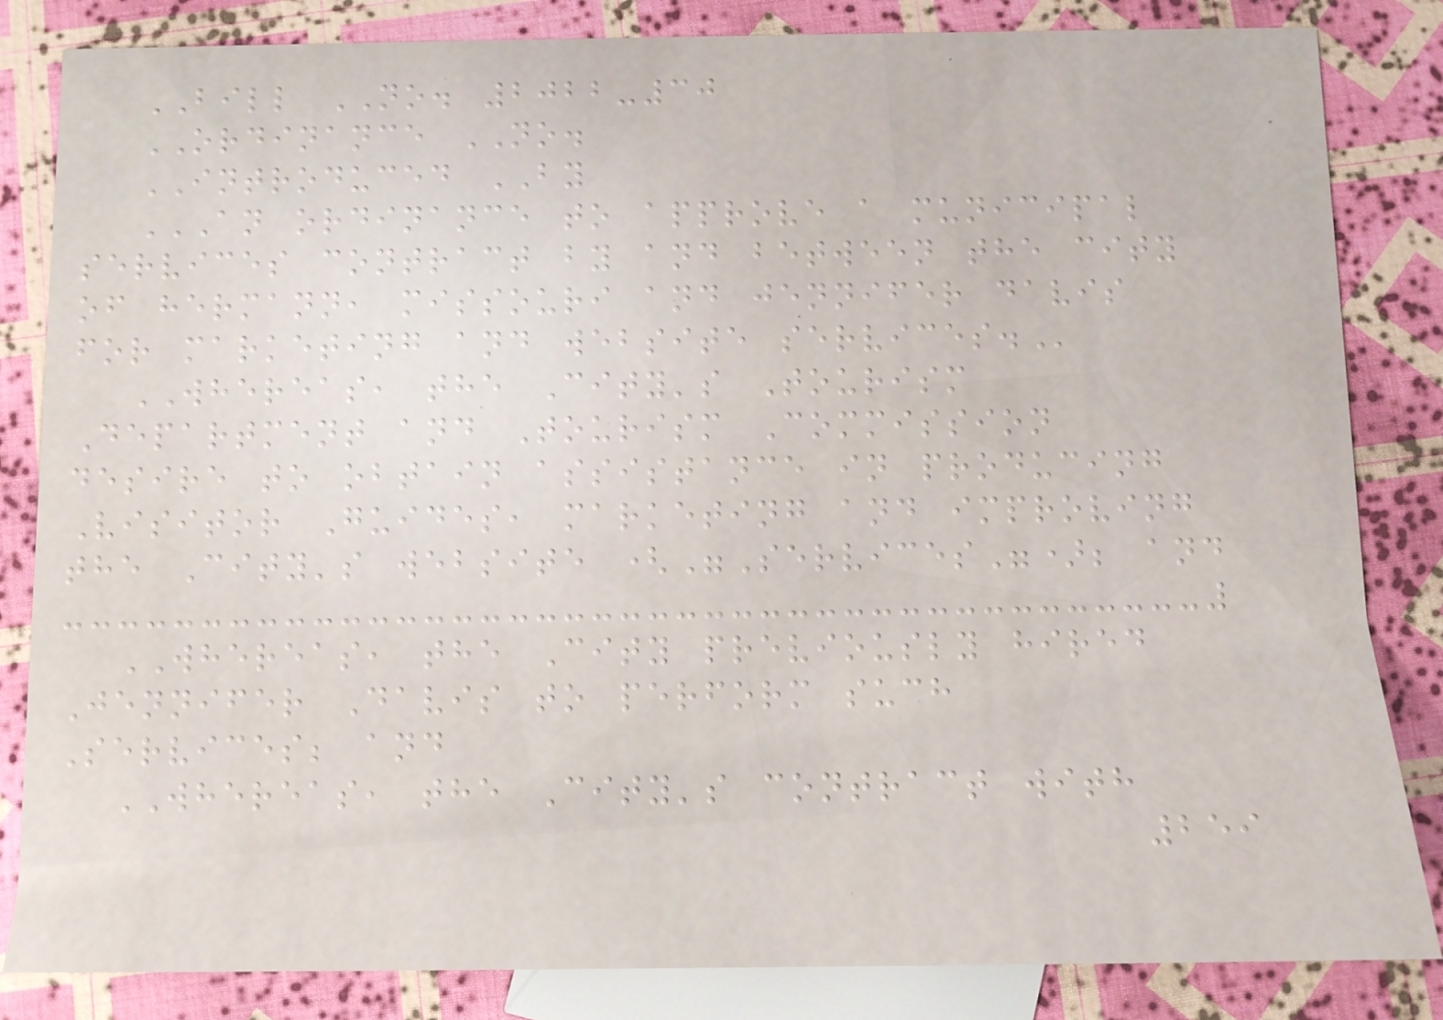BILL NO. 2022-30
ORDINANCE NO.
INTRODUCED BY
AN ORDINANCE TO APPROVE A MUNICIPAL
SERVICES CONTRACT BY AND BETWEEN THE CITY
OF HERMANN, MISSOURI AND JENNIFER DAVIS
FOR MARKETING AND WEBSITE SERVICES.
WHEREAS, the City's Tourism
Department and Tourism Commission
desire to obtain assistance in producing
Visitor Guides, marketing and improving
the City's website ("Services"); and
WHEREAS, the City previously hired
Jennifer Davis to perform such
Services; and
WHEREAS, the City's contract with
259
